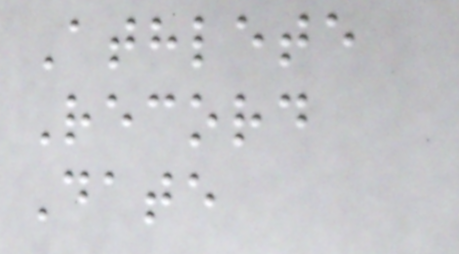Athlete
Record
Date
